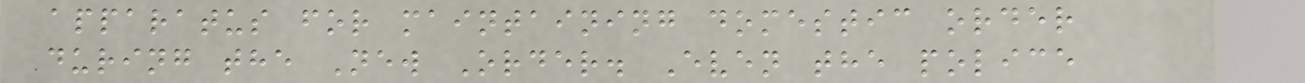apparatus for maintaining domestic order
during the New Order. Even the police
